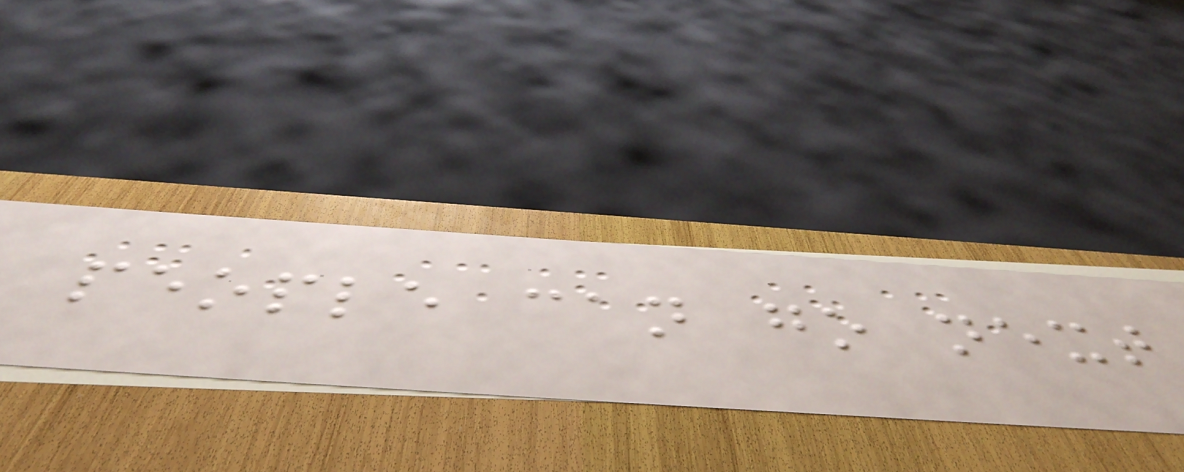people can go next
